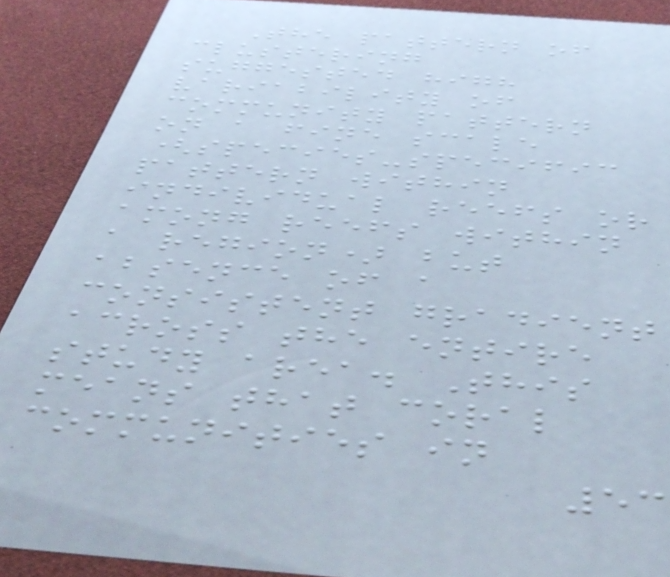The pattern of
clustering
suggested high
variability of
community pattern
on a fine scale
(species-specific
pattern within
individual reefs or
among reefs within
a region) but
absence of a
consistent gradient
across the entire
study area. This
means that coral
communities in
53
